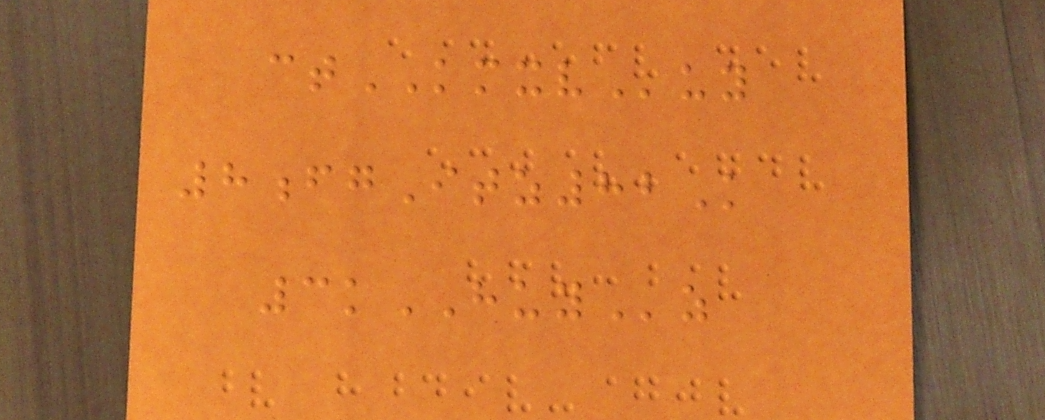ctKMXVuy
8fgItz82K
3kHUYz
